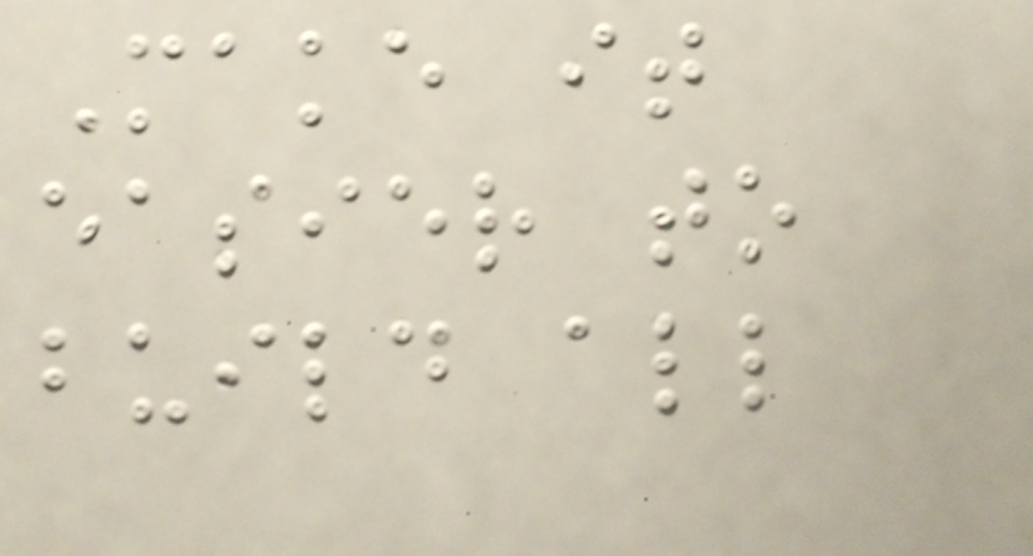Make it
easier to
build all
